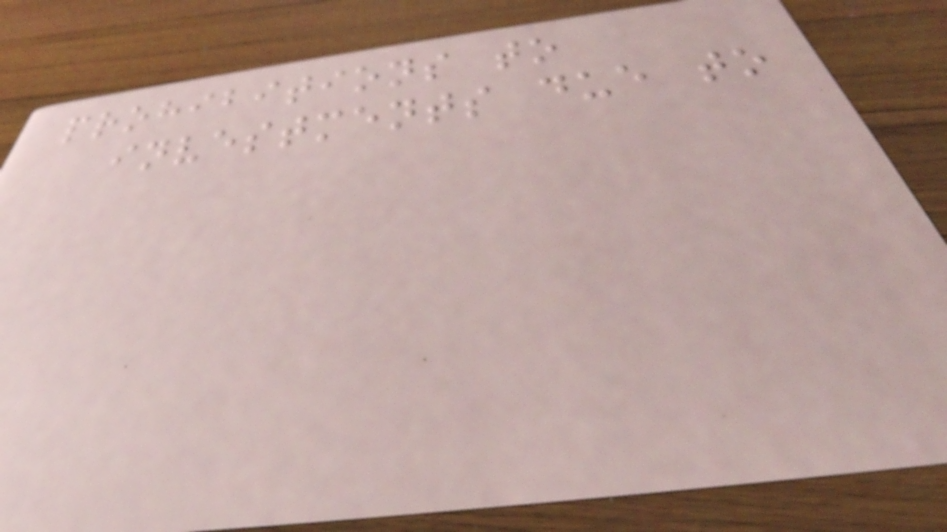prohibitions to
investments due to
